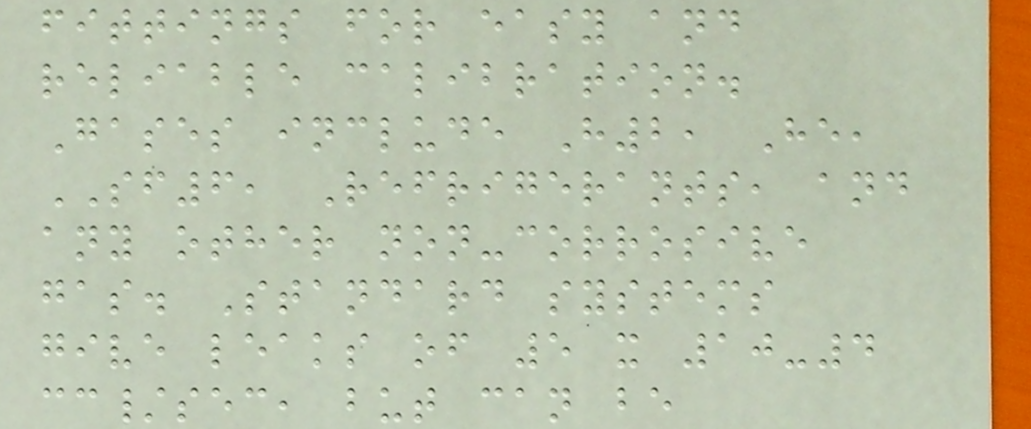fittings for easy and
reliable calibration.
Gases include H2, He,
SF6, Refrigerants, and
any other non-corrosive
gas. Standard systems
give leaks of 5 x 10-4
cc/sec, but can be
